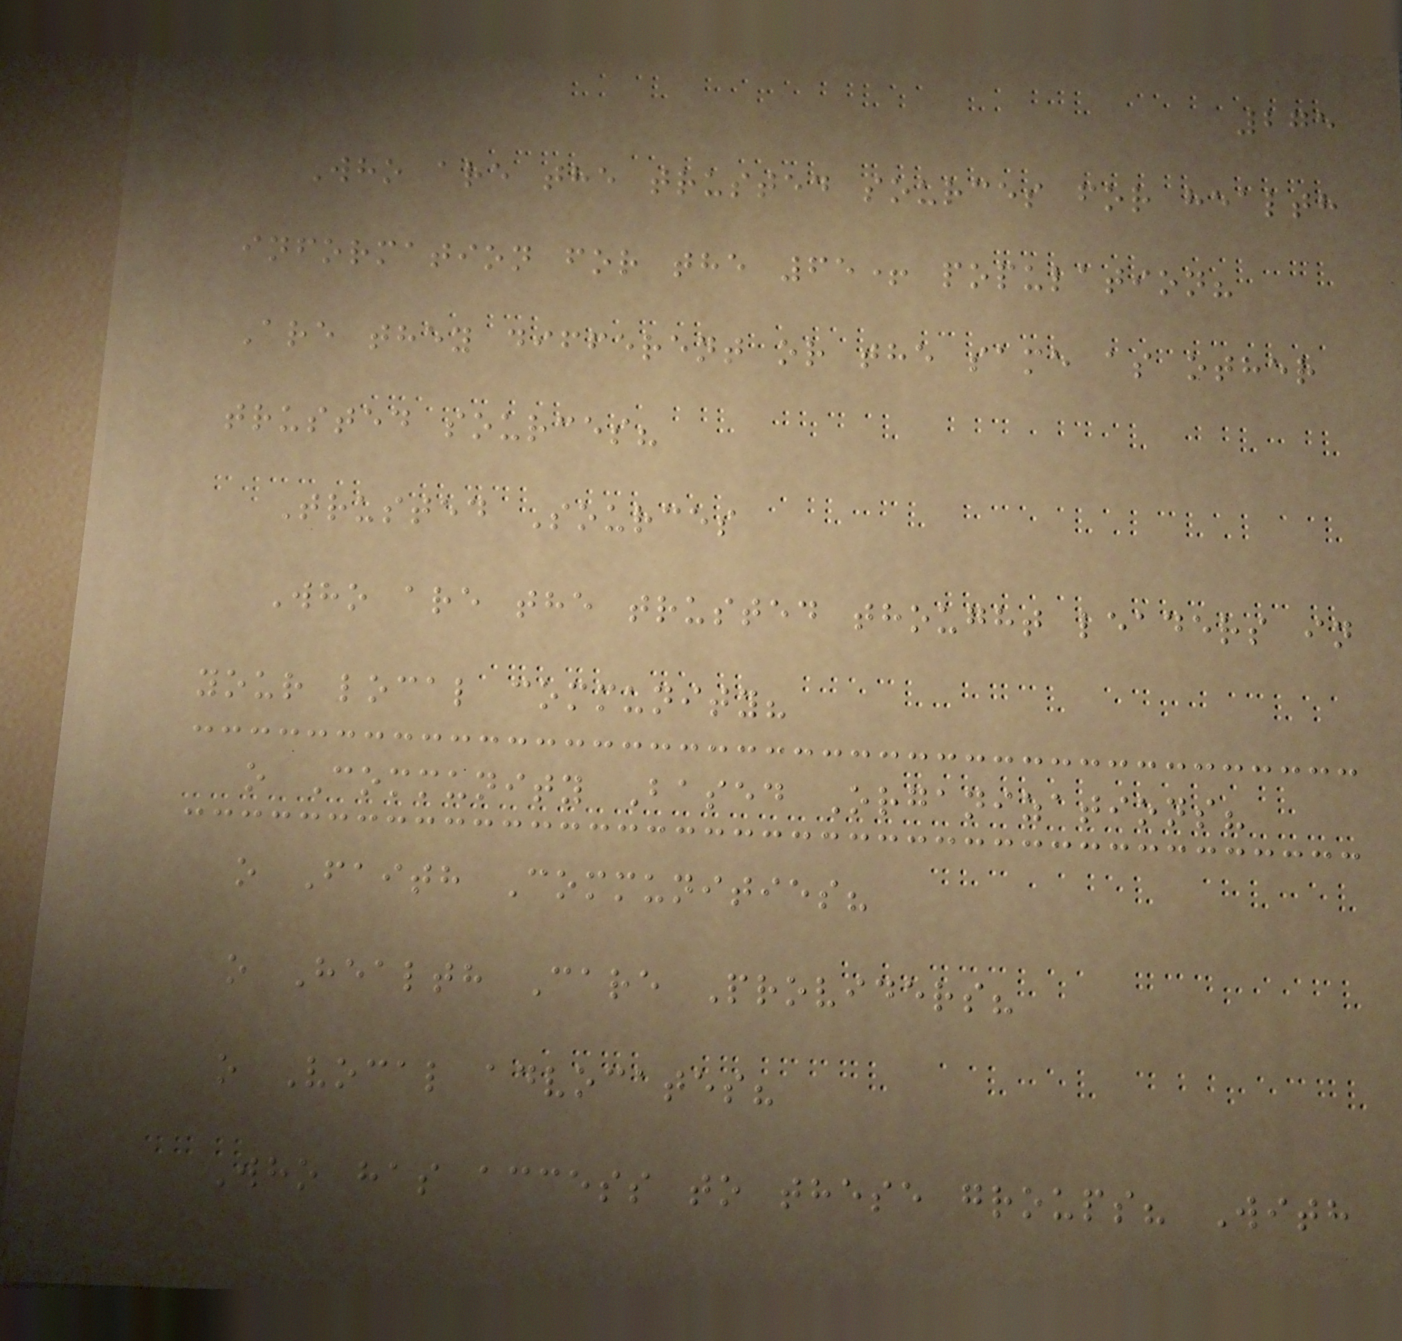275
Who are the trusted sources for health
information for the 65+ population?
Are they different or the same as other
trusted sources?
Trusted Sources
Who are the trusted thought leaders in
your local community?
o Community Based Organizations?
o Faith Communities?
o Health Care Providers?
o Vocal advocates?
Who has access to these groups? With
